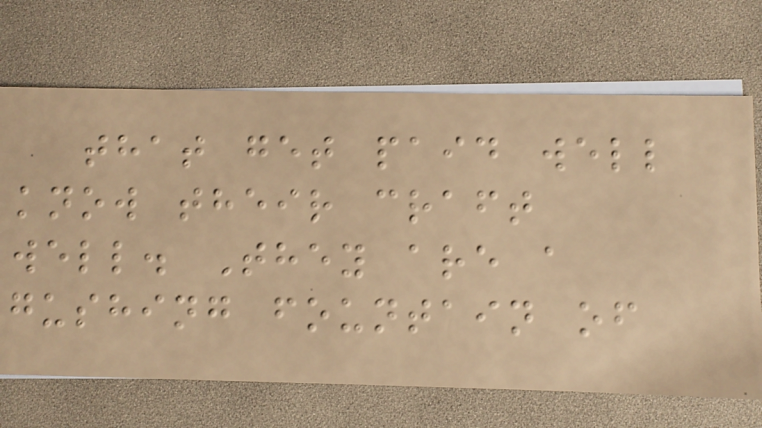that get paid well
know their craft
well. They are a
gushing fountain of
